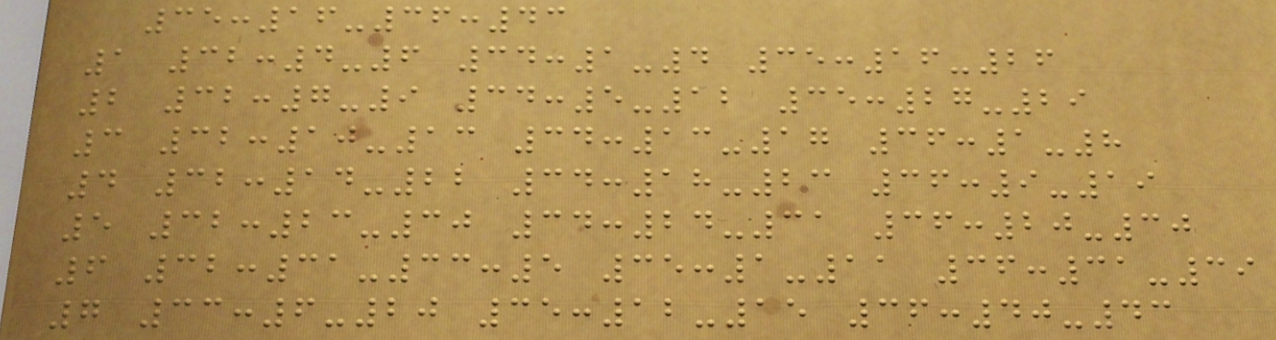35:16-36:43
1 32:4-6 34:1-4 35:16-26
2 32:7-9 34:5-12 35:27-29
3 32:10-13 34:13-17 36:1-8
4 32:14-22 34:18-23 36:9-19
5 32:23-30 34:24-31 36:20-30
6 32:31-33:5 35:1-11 36:31-39
7 33:6-20 35:12-15 36:40-43
